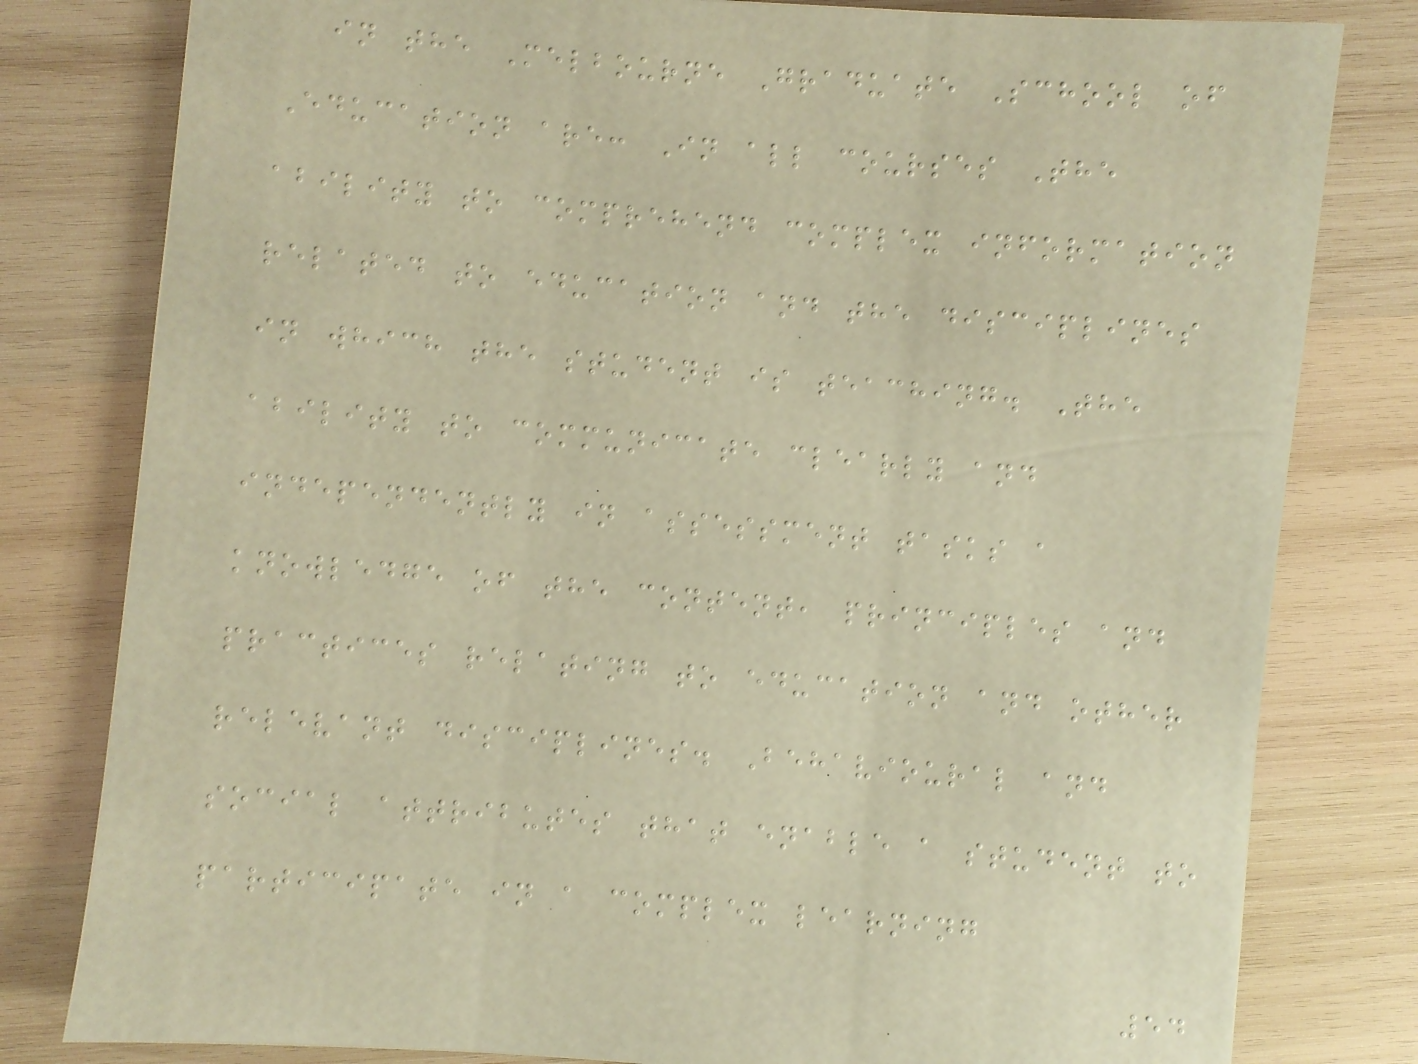in the Melbourne Graduate School of
Education are: In all courses The
ability to comprehend complex information
related to education and the disciplines
in which the student is teaching. The
ability to communicate clearly and
independently in assessment tasks a
knowledge of the content, principles and
practices relating to education and other
relevant disciplines. Behavioural and
social attributes that enable a student to
participate in a complex learning
54
